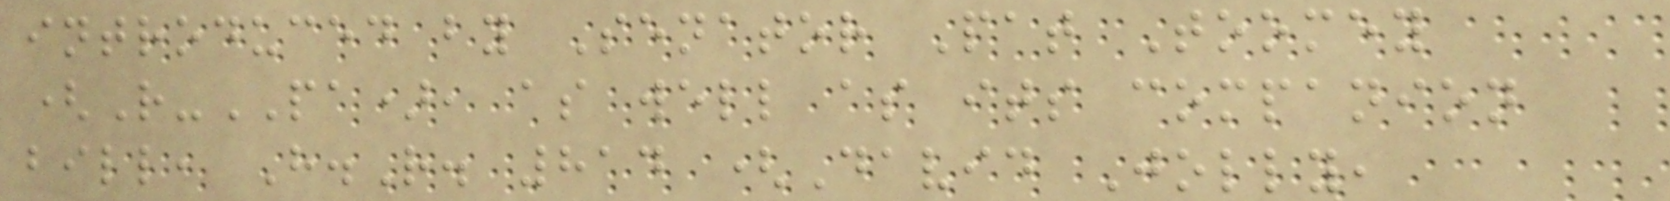introduced by Senator Pat Toomey
(R-PA), as well as its companion
bill, H.R. 814 (David Jolly,
